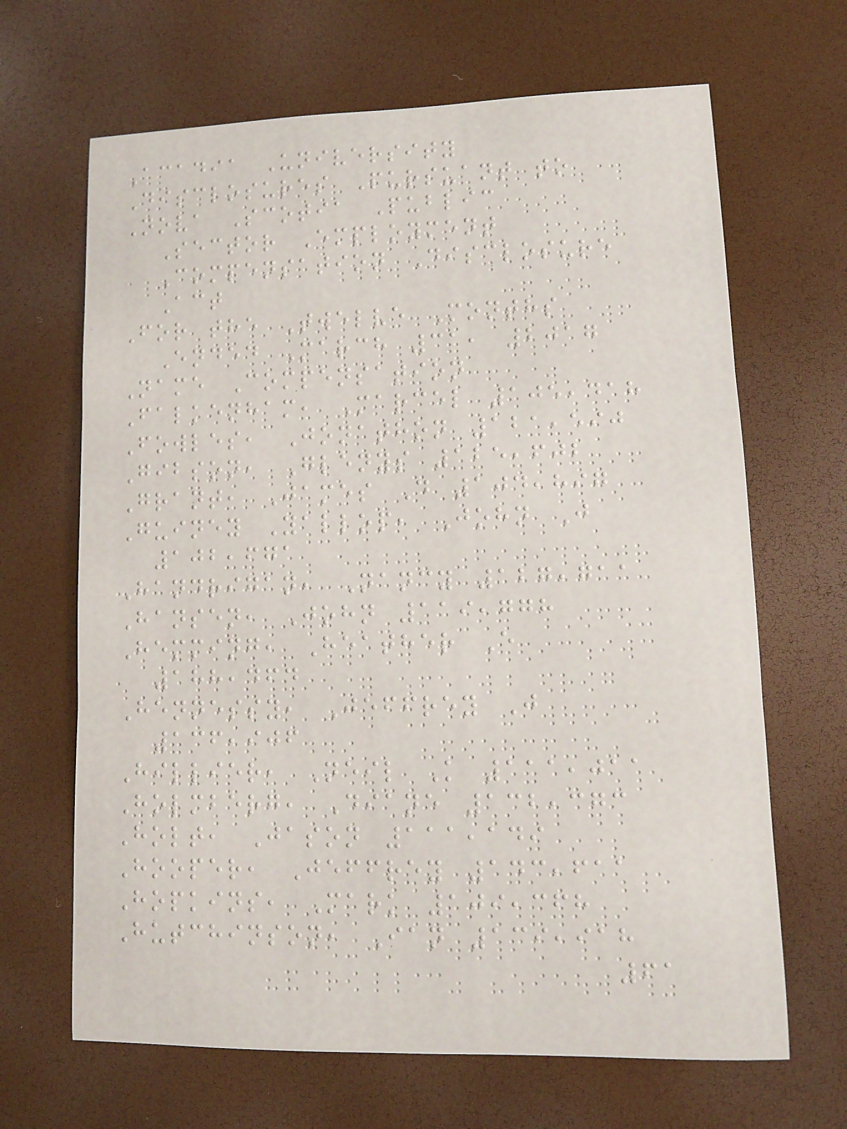Acadia University
Disclosures Pursuant to
Nova Scotia Public
Sector Employment
Compensation Disclosure
Act
For the Twelve Months
Ended March 31, 2017
Name Compensation
Falkenham, Marcel 105,418
Fowles, Jonathon 121,590
Gibson, Glenys 125,602
Grant, James D 104,897
Guiney Yallop, John J
102,671
Handrigan, Nancy 127,711
Hansen, John 119,778
Hemming, Heather E
188,464
Hennessy, Jeffrey J
136,906
Hillier, Neil K 111,011
Holmberg, Diane 132,373
Holt, Jason 111,149
Hooper, Jeffrey 143,611
Hopkins, Mark 109,368
Hutchinson, Ian 139,918
61
